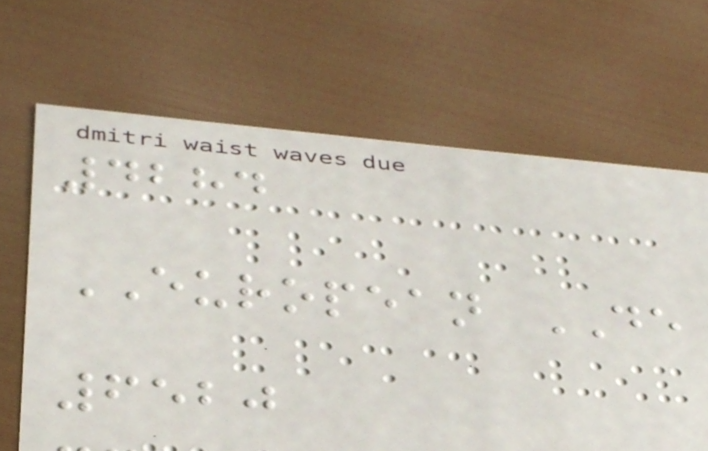4284
EUROPEAN DE
6520
